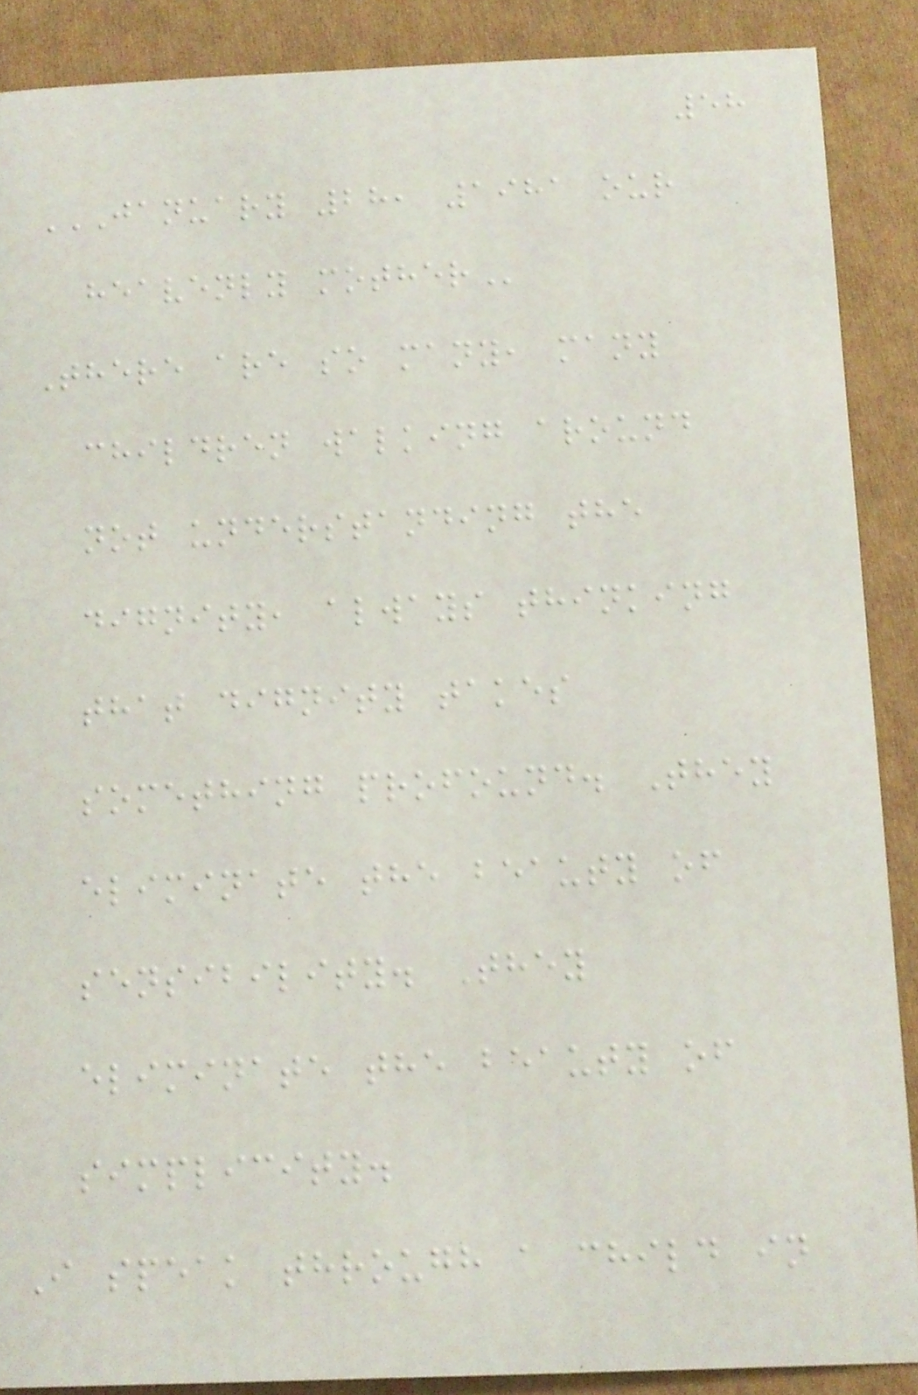58
JANUARY 28, 1981 OUR
HEAVENLY MOTHER
There are so many, many
children walking around
not understanding the
dignity, always thinking
that dignity takes
something profound. They
eliminate the beauty of
sensibility. They
eliminate the beauty of
simplicity.
I speak through a child in
